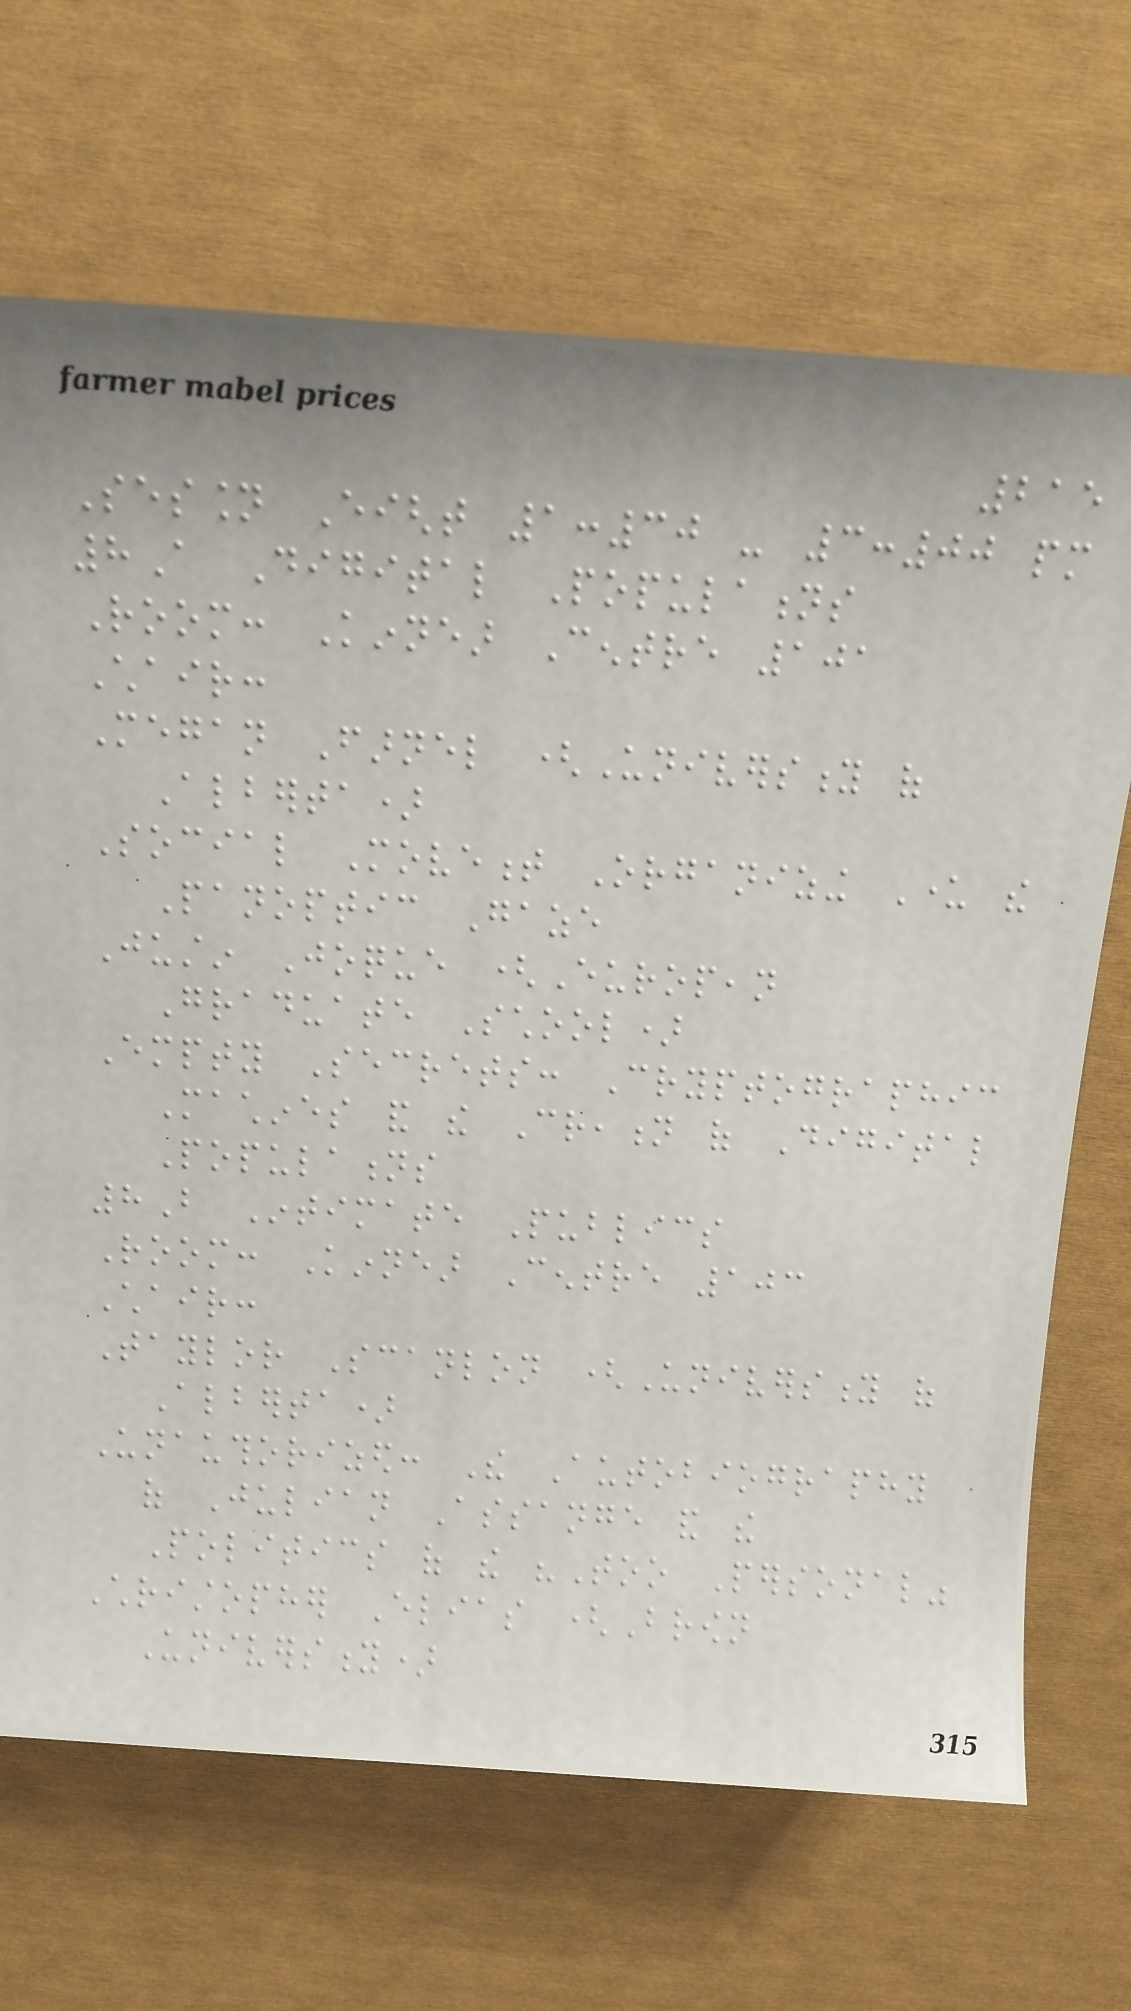215
Session Eight 1:30 - 3:00 pm
8A Digital Populations
Room: Kinnear Centre 101
Chair:
Megan Farnel (University of
Alberta)
Social Movement Organizing Under the
Panoptic Gaze
Justin Joque (European
Graduate School)
Empty Secrets: Cryptographic
Machines and the Creation of Digital
Populations
8B Intimate Publics
Room: Kinnear Centre 103
Chair:
Taylor Scanlon (University of
Alberta)
Unauthorized: The Autobiography
of Julian Assange and the
Politics of the "Too Personal"
Christopher Elias (Brown
University)
